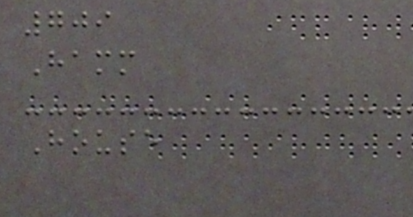709
Hamm
House
